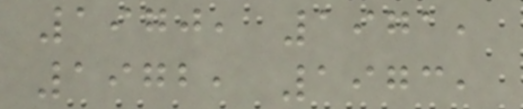1970, 1971,
1972, 1973,
